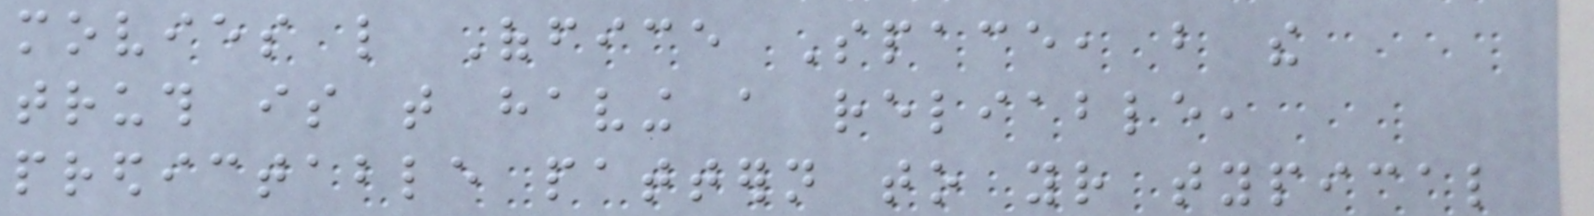movies like Office Space, but the
truth is that having a reliable,
predictable pattern to your typical
